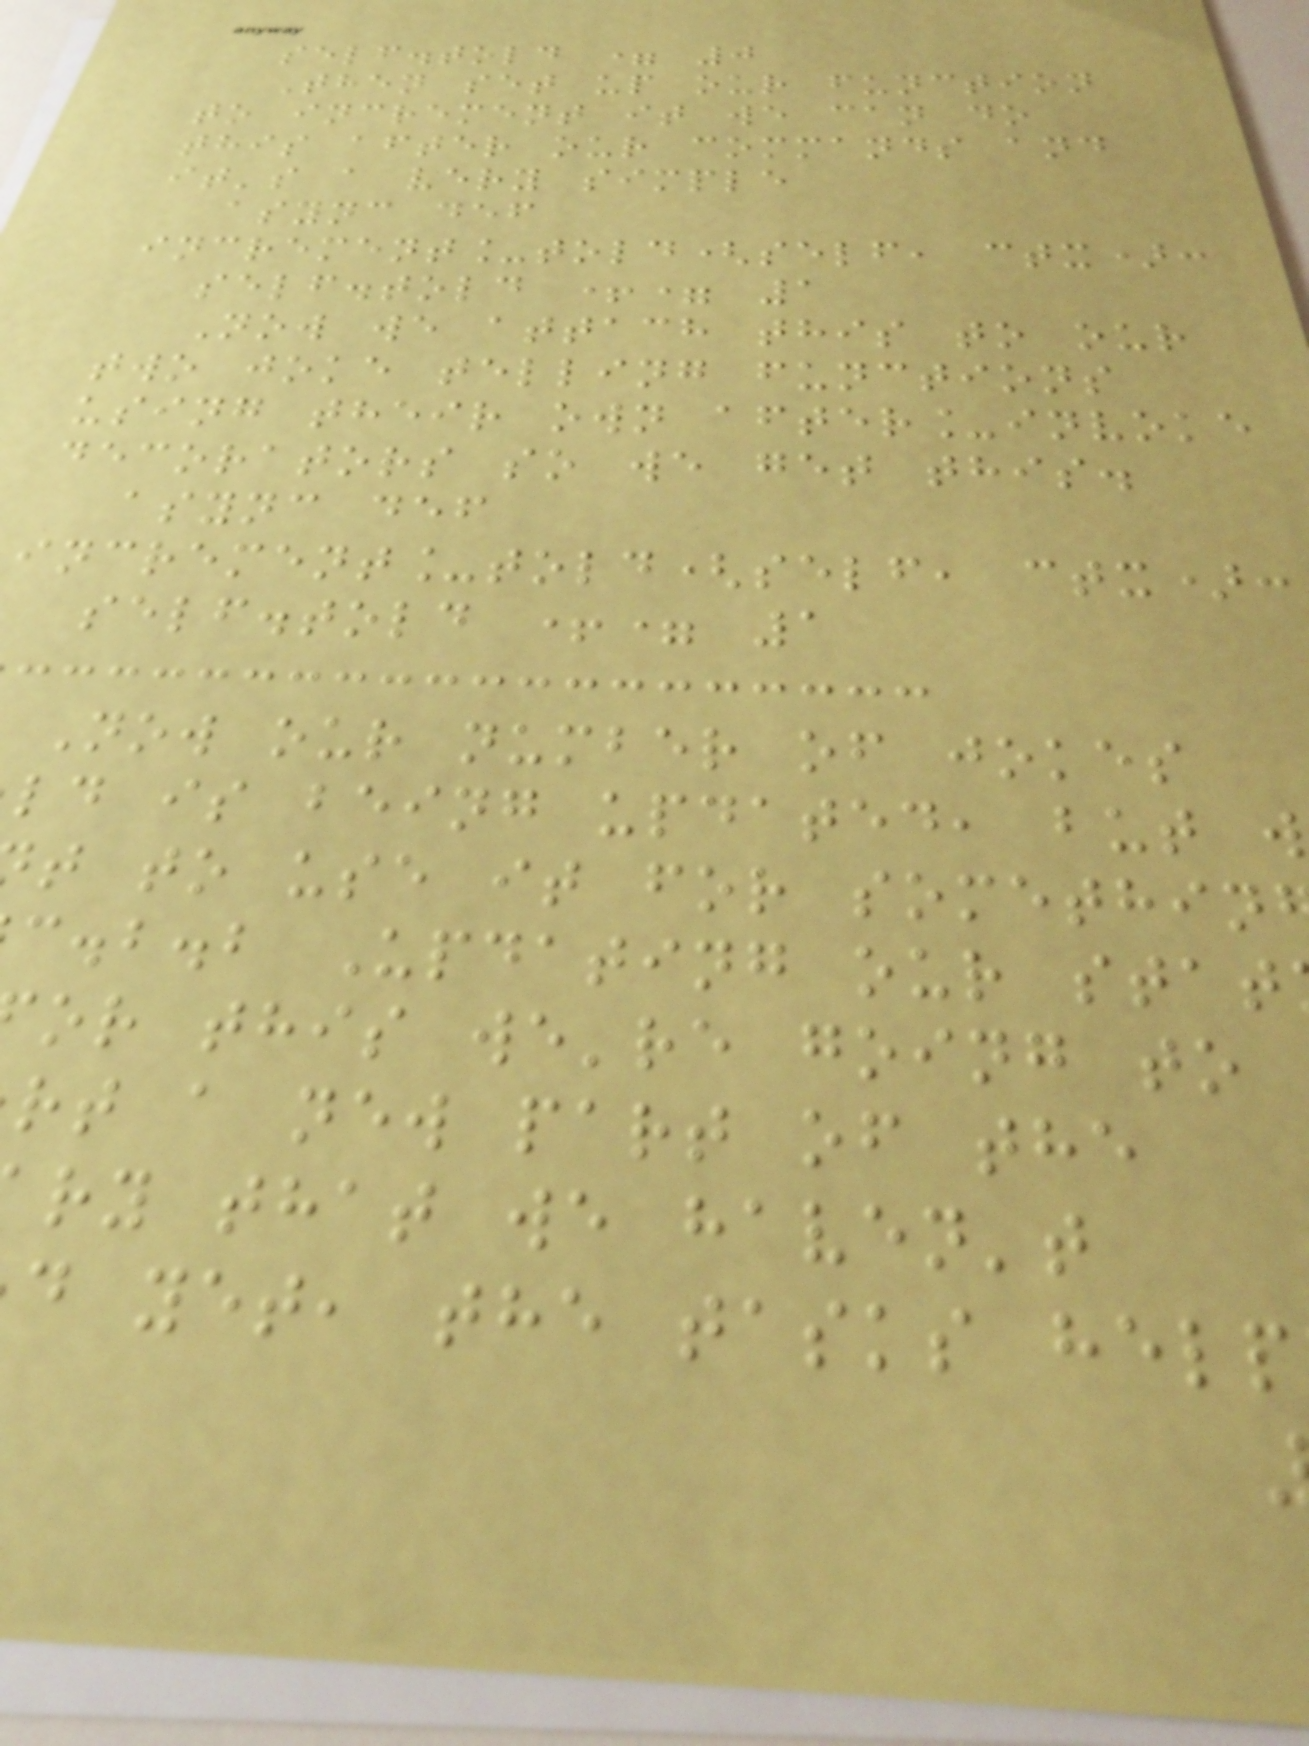self.told = 0
Then set up our function
to increment it we can do
this after our commands and
it's a very simple
async def
increment_told(self, ctx):
self.told += 1
Now we attach this to our
two joke telling functions
using their own after_invoke
decorators so we get this.
async def
increment_told(self, ctx):
self.told += 1
Now our number of jokes
ld is being updated, but w
t to use it for somethin
c.b.b Updating our stat
or this we're going to
rt a new part of the
ry that we haven't
d yet, the tasks help
